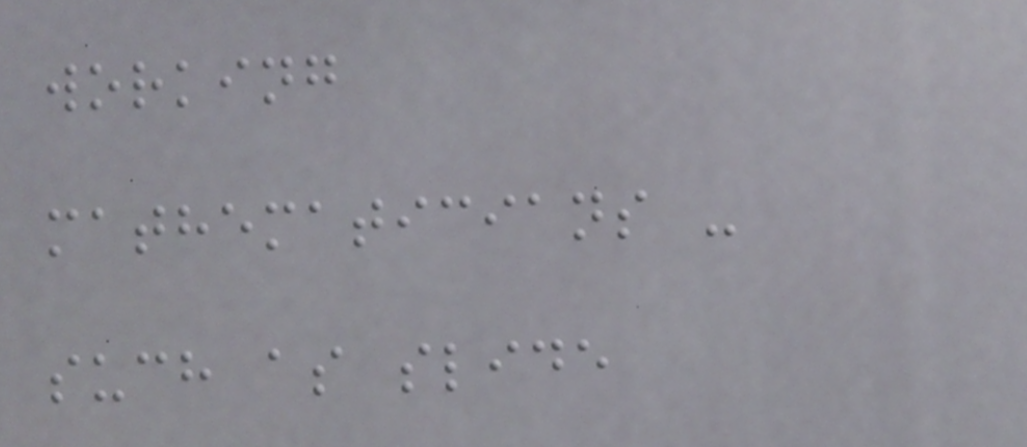working
mathematicians -
such as slide
